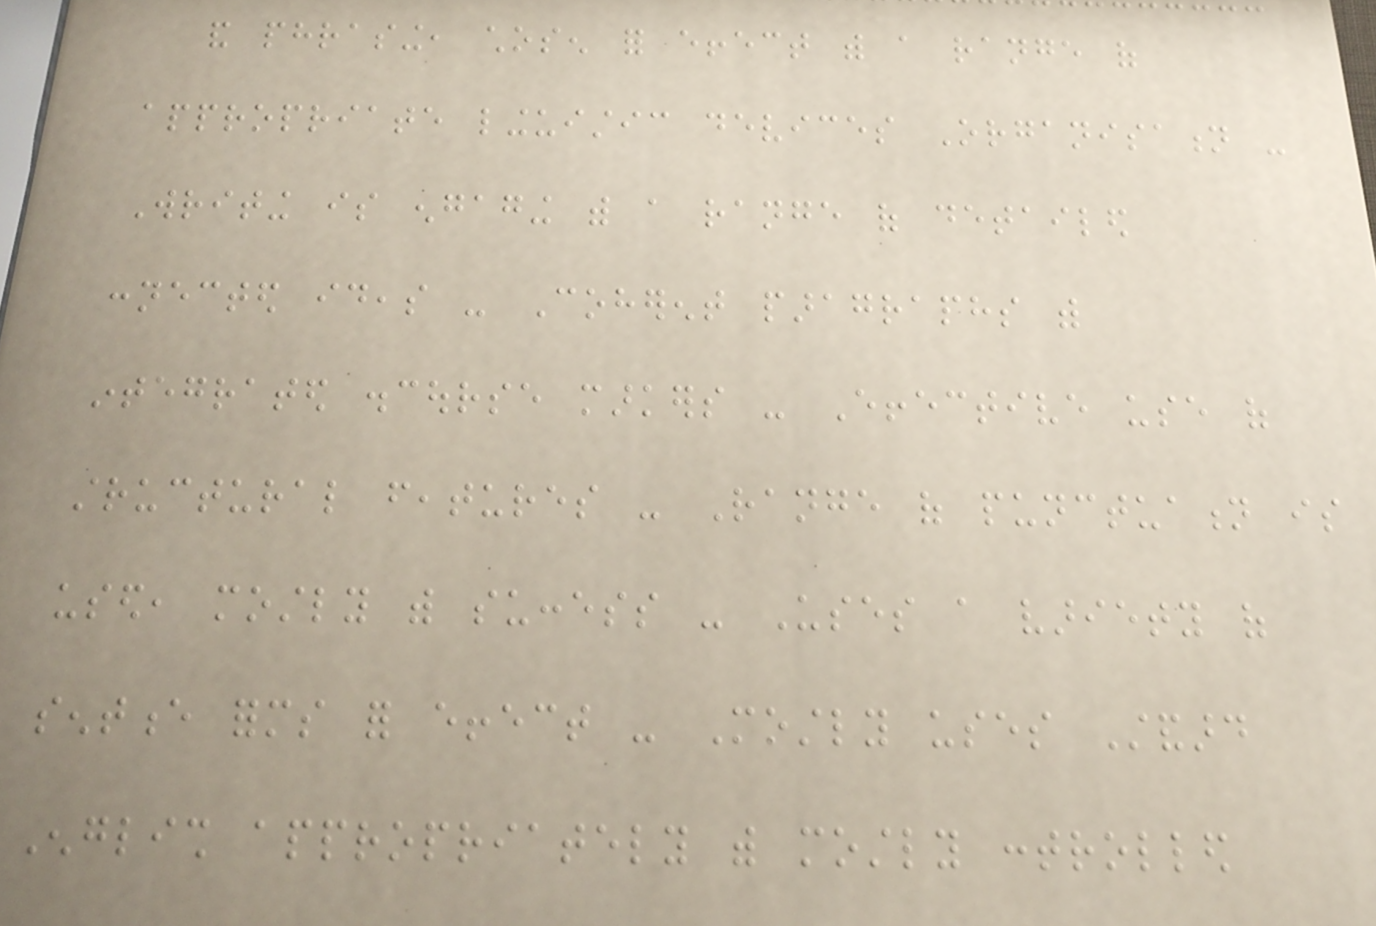and phrasing, chosen for effect with a range of
appropriate linguistic devices Organisation -
Writing is engaging with a range of detailed
connected ideas - Coherent paragraphs with
integrated discourse markers - Effective use of
structural features - Range of punctuation is
used, mostly with success - Uses a variety of
sentence forms for effect - Mostly uses Standard
English appropriately with mostly controlled
